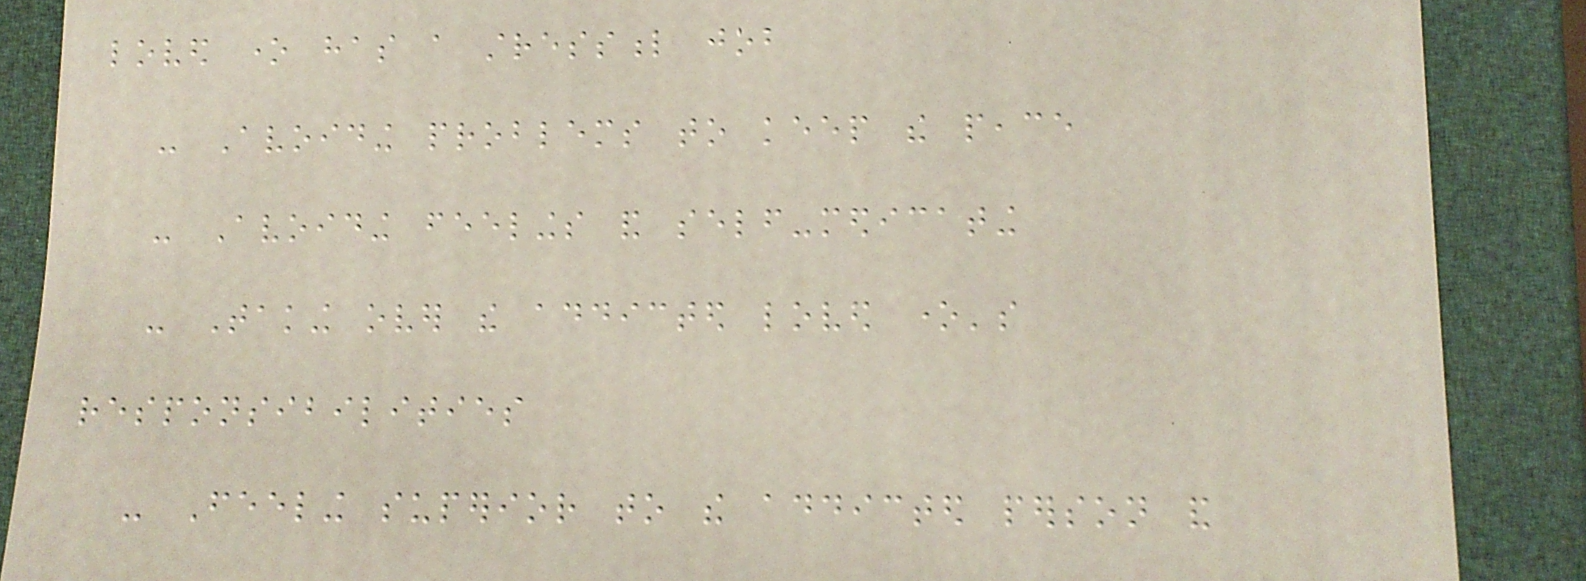loved one has a stressful job
- Avoiding problems to keep the peace
- Avoiding feelings and self-medicating
- Taking over the addicted loved one's
responsibilities
- Feeling superior to the addicted person and
